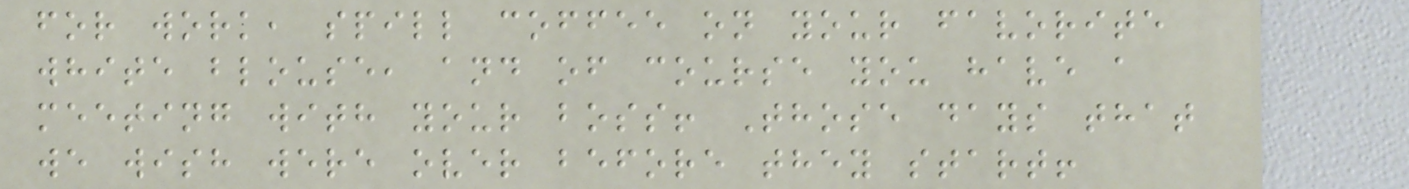for work, spill coffee on your favorite
white blouse, and of course you have a
meeting with your boss! Those days that
we wish were over before they start!
